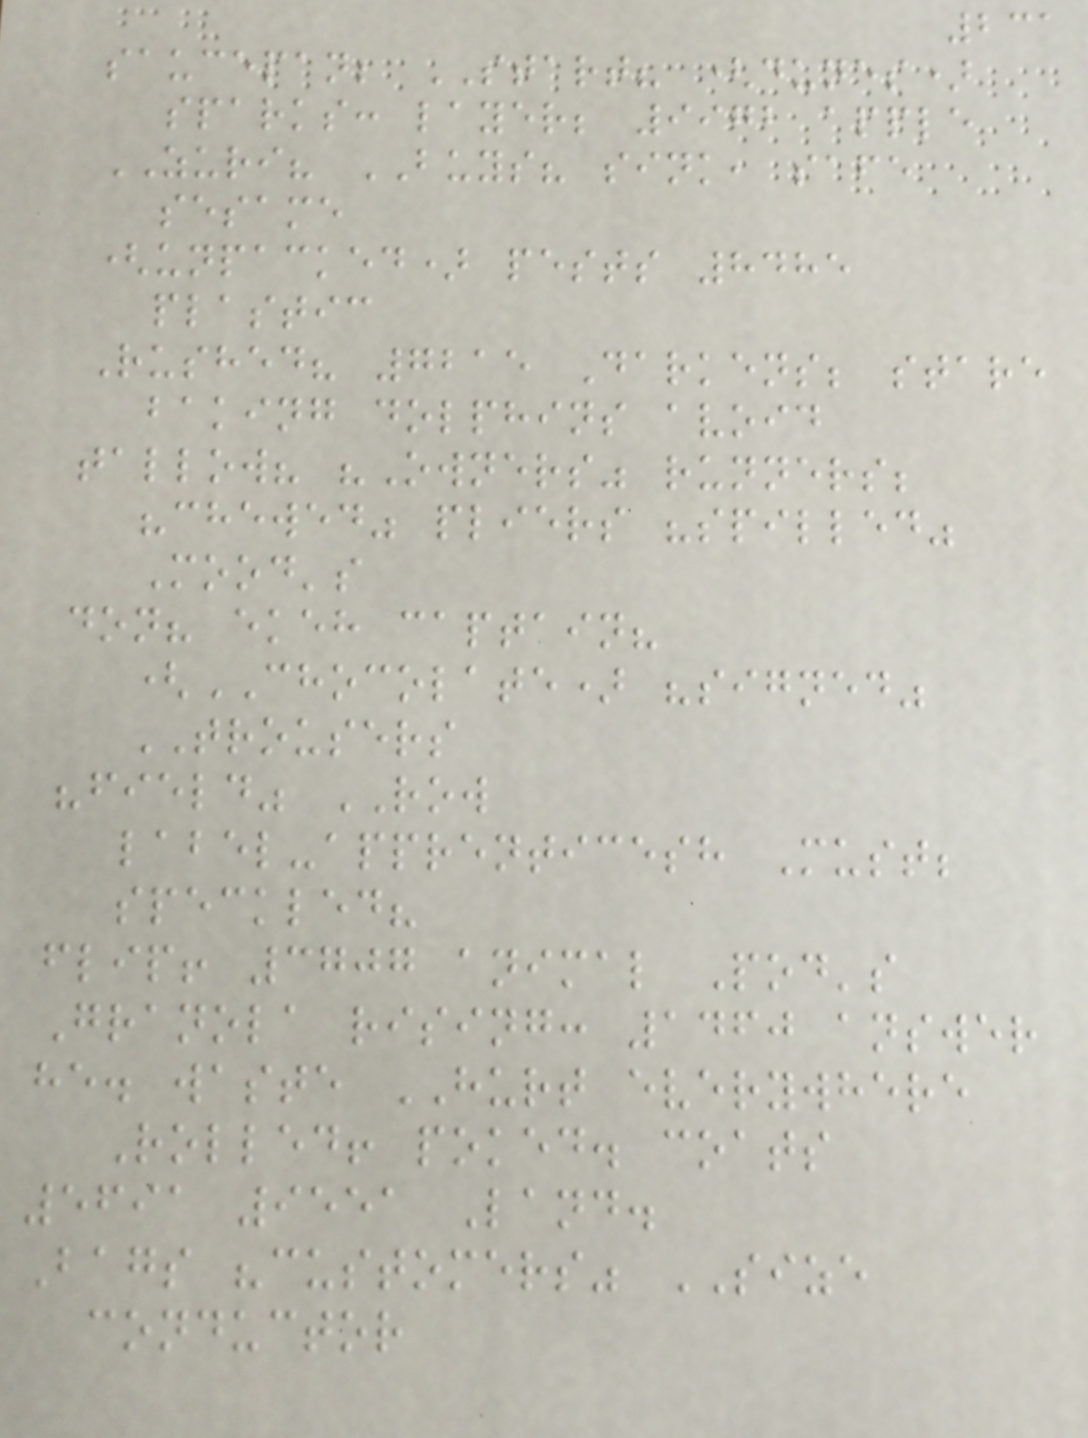231
saucepan; START? (dunes)
sparks: layer; 9972 apple
ZURI? BUYS? sink, safe
sesame
(unpacked) pests 8485
plastic
Rushed? 7215 Darkens; stare
baking dolphins avoid
tallow? "Owners" runners;
"chewed" pliers "spilled"
Mood's
don? ekeh captain?
(CHOCOLATE) "signed"
TROUSERS
"field" ROW
label-apprenticesh Must;
speckled?
flip! 3707 animal Pod's
Granola rising: 1460 answer
he. waste HURT everywhere
Rolled! poked. coats
5691 9551 Land.
Bags "customers" SIZE
conductor
